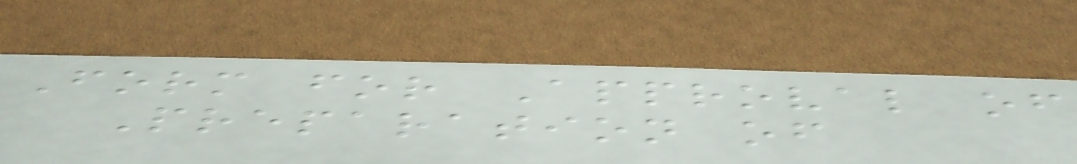Form for Approval of
Preparation of
